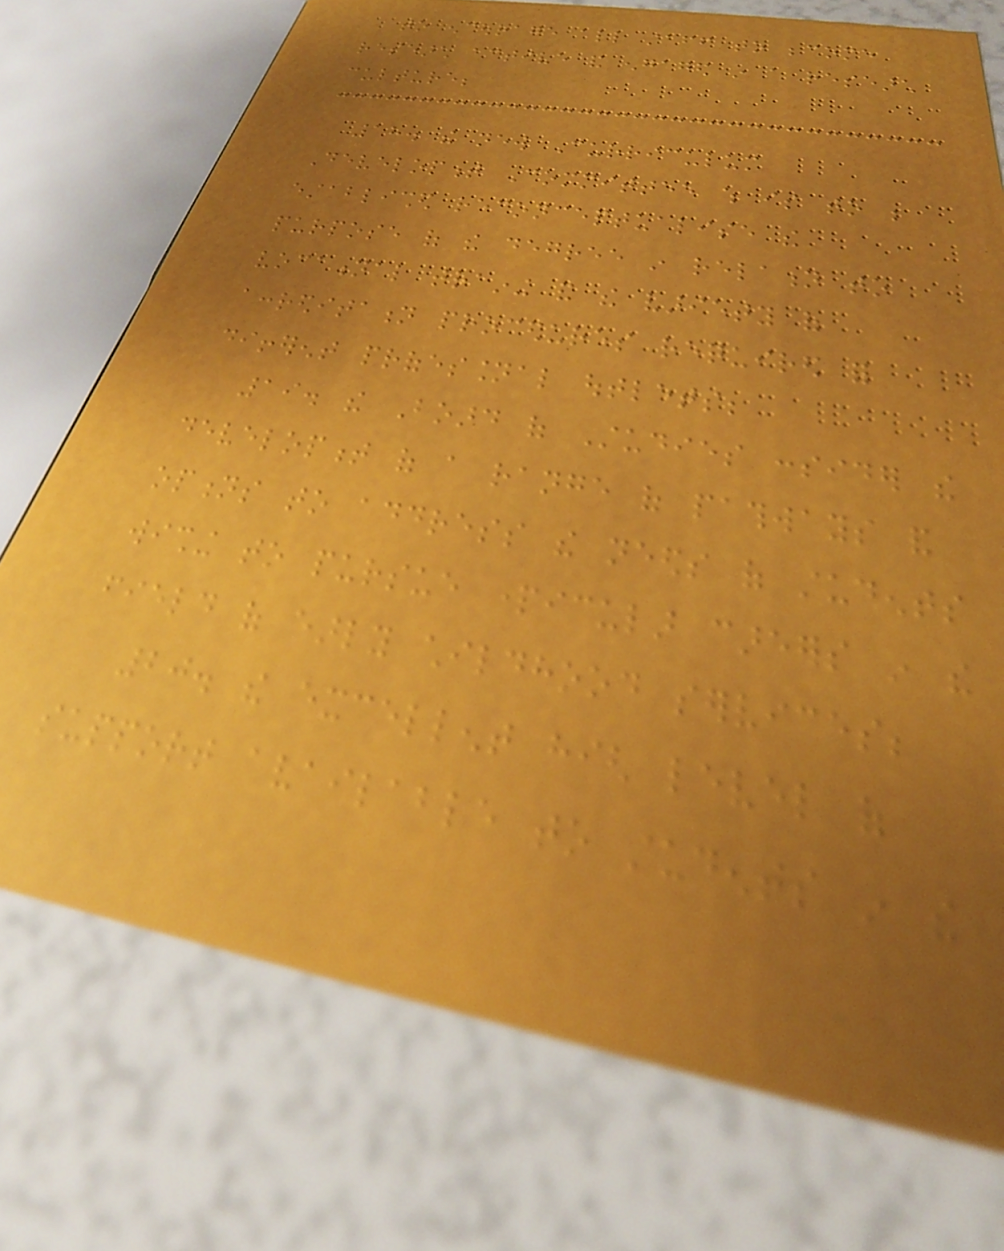to encourage all staff to become
research active and engaged in a research
culture;
18. the new Curriculum
Development Committee which is to be
established reconceptualise the
purpose of the degree in relation to
vocational training and the variety of
accreditation procedures required for
different professional outlets;
19. the Board of Studies consider the
development of a range of pathways and
options to address the needs of students
wishing to pursue particular careers in the
field of early childhood services;
20. the excellent high level of
support available to students in the
